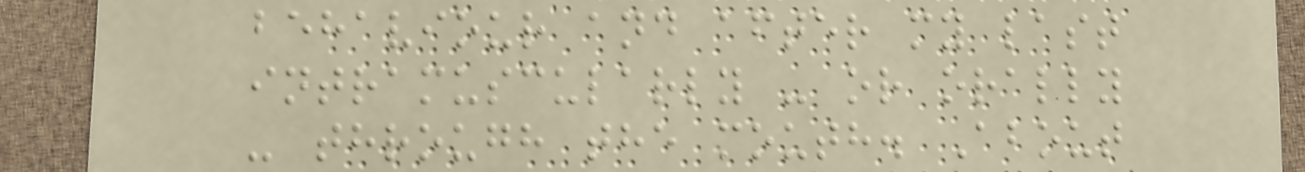behaviour and after my last
intramuscularly - or orally
- through the mouth. About
